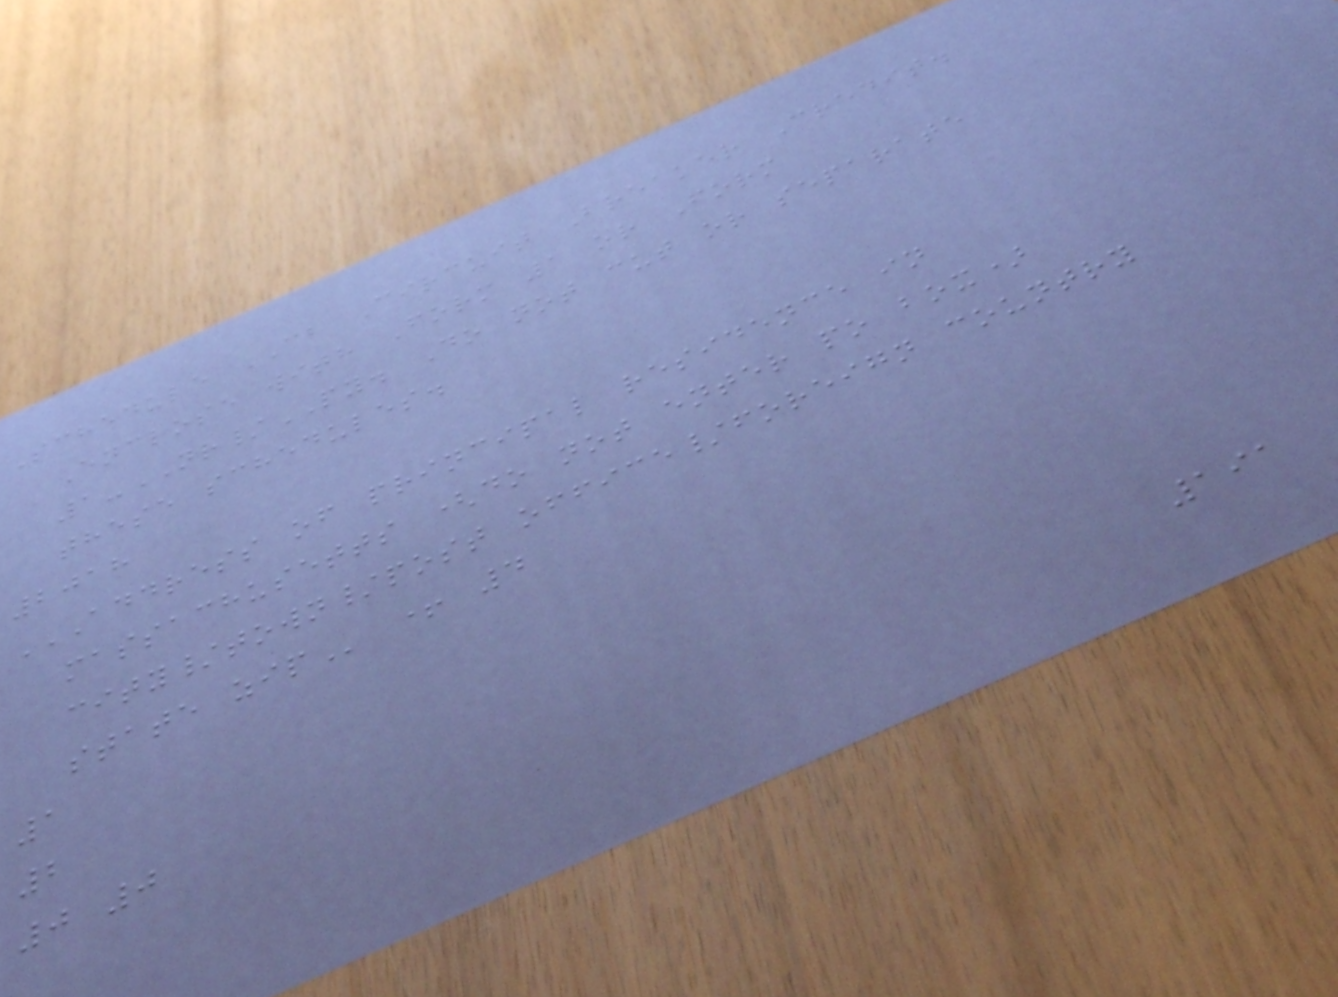Schedule CB Circuit Breaker Credit.
Enclose with Form 1 or Form
1-NR/PY. Do not cut or separate
these schedules.
2018
ADDRESS OF PRINCIPAL RESIDENCE IN
MASSACHUSETTS (DO NOT ENTER PO BOX)
CITY/TOWN/POST OFFICE/FOREIGN COUNTRY
STATE ZIP + 4
1
2
0 0
191
